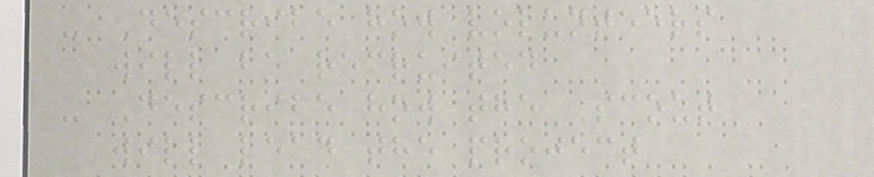- Describe how volunteers
will be recruited
- Describe how the Scout
will lead the project
